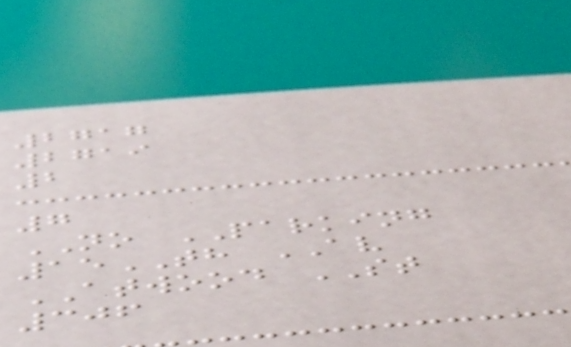2717
2719
2
7
NO PARKING
15TH AV
ATWOOD ST
306
